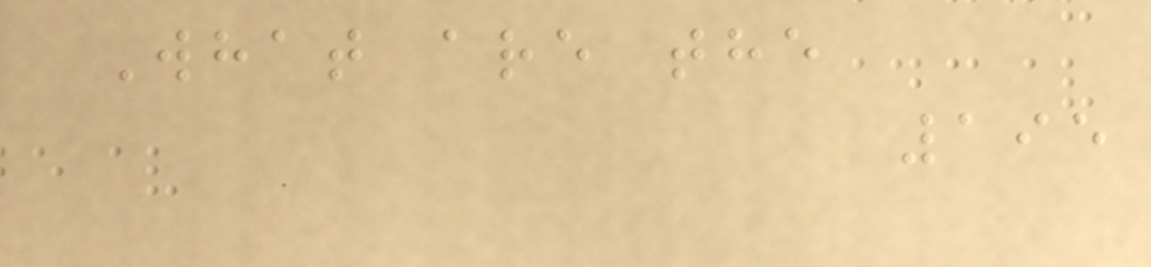What are the
195
